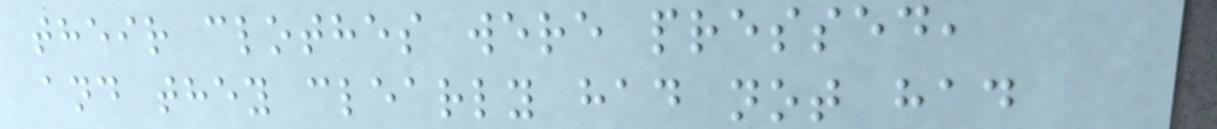their clothes were pressed,
and they clearly had not had
